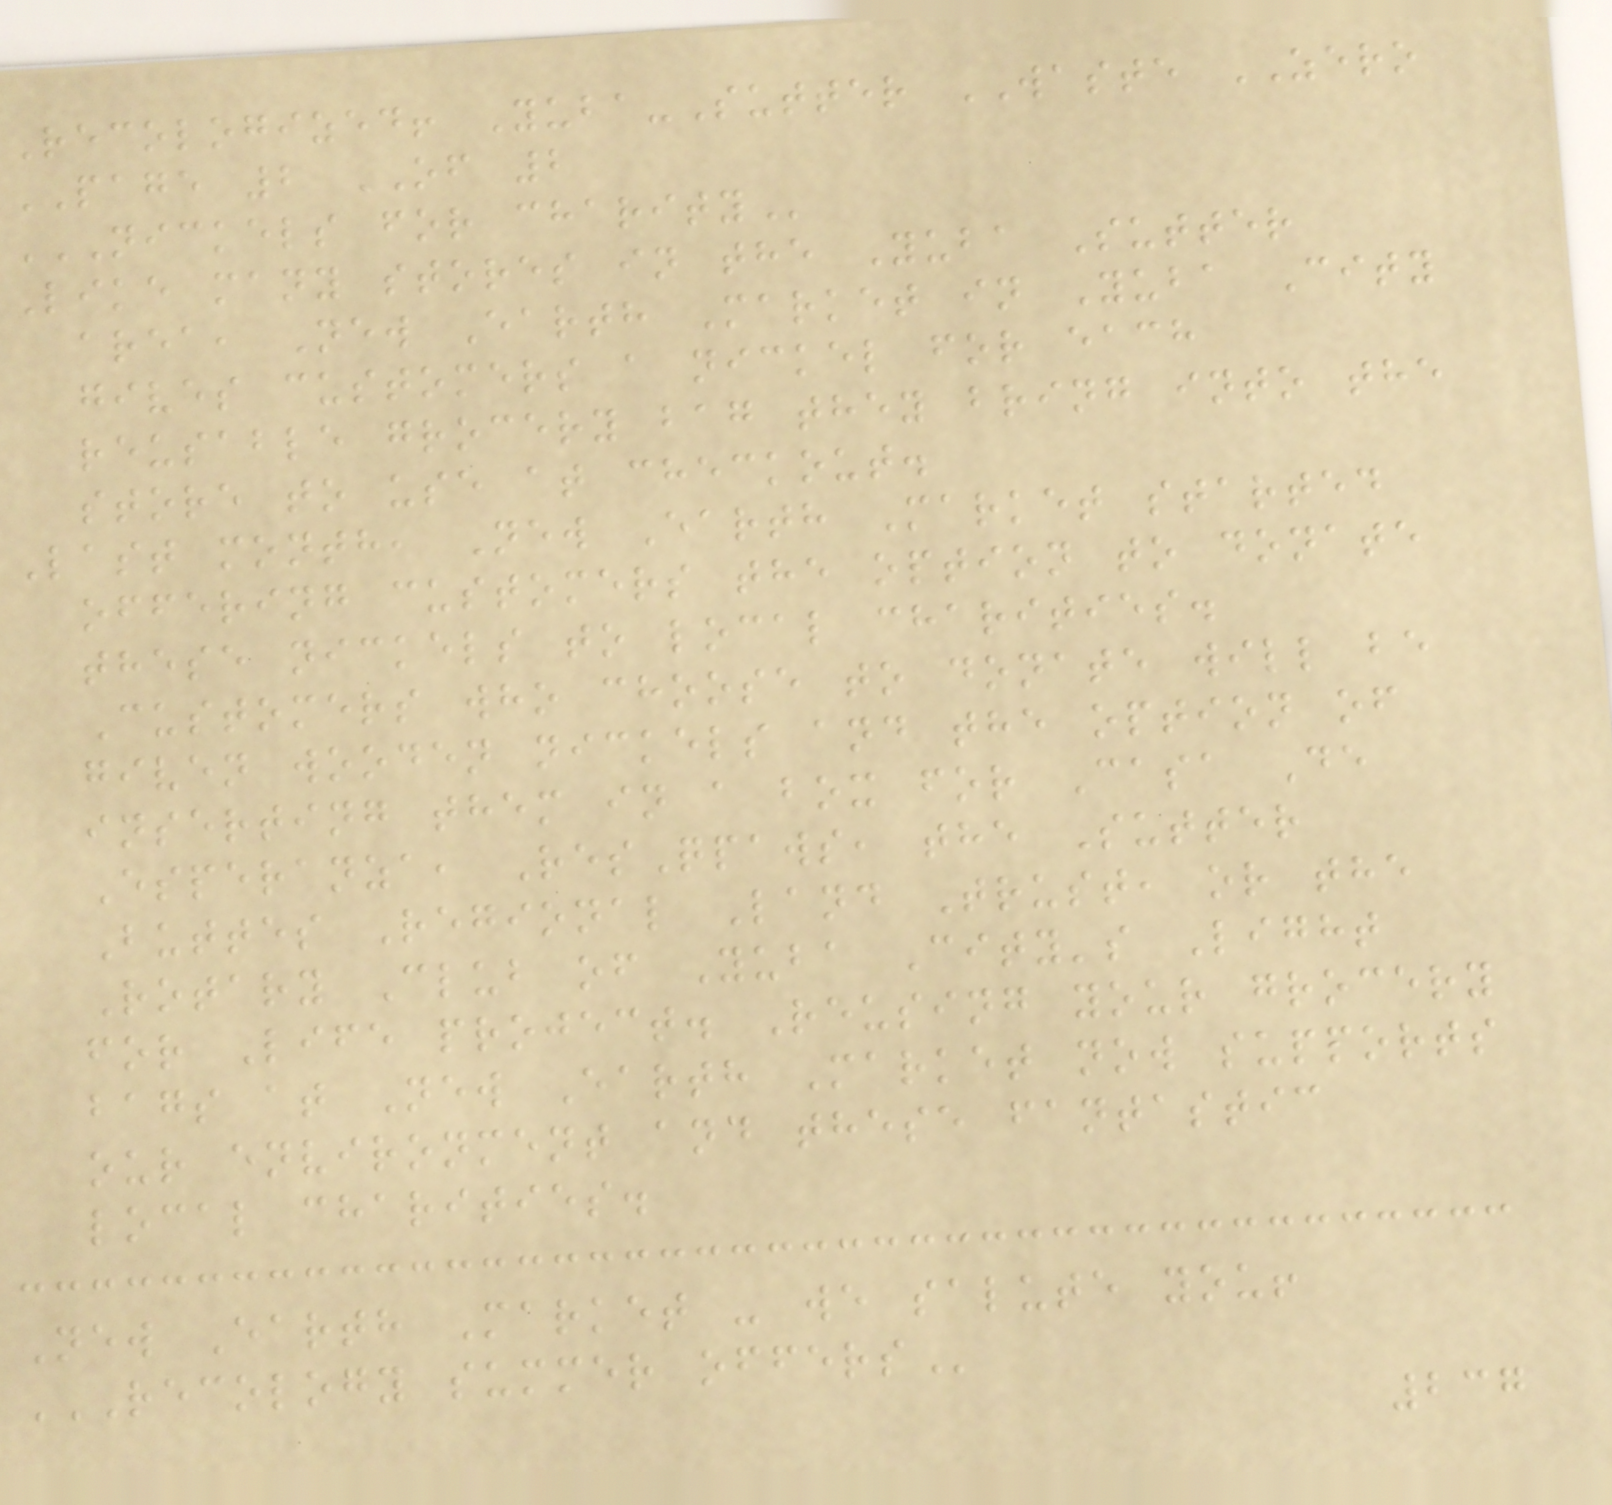Recologized! Yuba-Sutter WASTE ZERO
PAGE 2 OF 2
NICKELS FOR CHARITY
Like many stores in the Yuba Sutter
area, New Earth Market in Yuba City
gives customers a nickel for each
reusable grocery bag they bring into the
store to use at checkout.
Last month, New Earth Market started
offering customers the option to donate
these nickels to local charities.
Customers who choose to donate will be
given wooden nickels and the option of
inserting them in a box for Casa De
Esperanza, ResQpaws, the Sutter
Buttes Regional Land Trust, or the
Rotary Club of Yuba City's Light
for Life project. Reusing your grocery
bags at New Earth Market now supports
our environment and these fantastic
local charities.
New Earth Market - we salute you!
RECOLOGY SUMMER OFFERS
237
